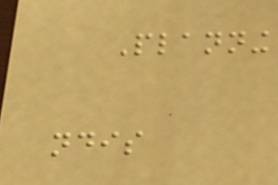Planning
ndis
